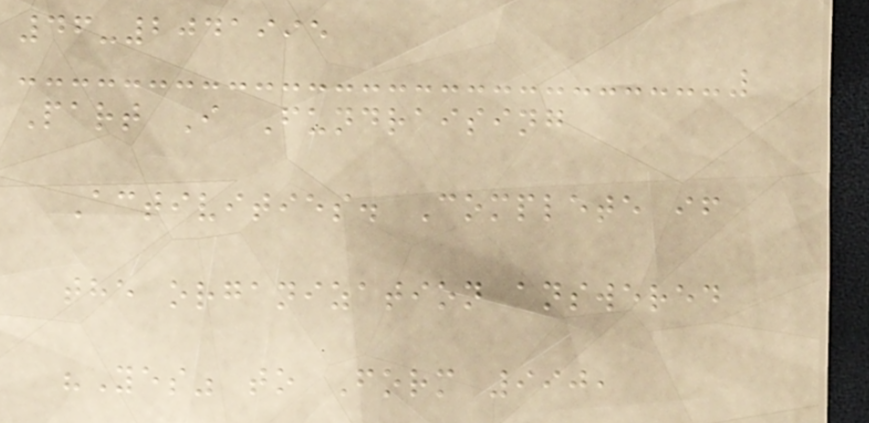46-2041995
Part I Fundraising
Activities. Complete if
the organization answered
"Yes" to Form 990,
